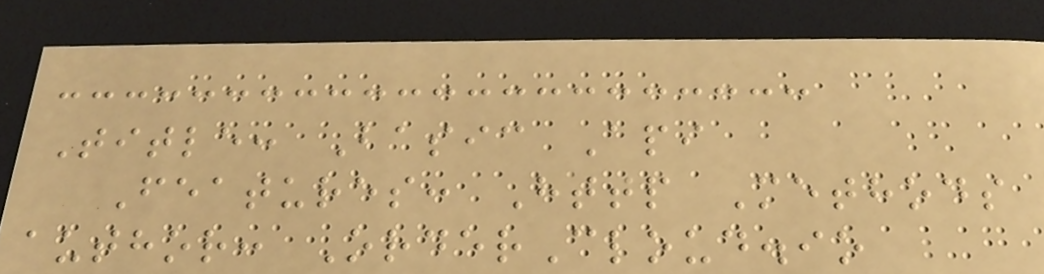Title: Basic Api
Features: Http Methods
author: OrderCloud.io
